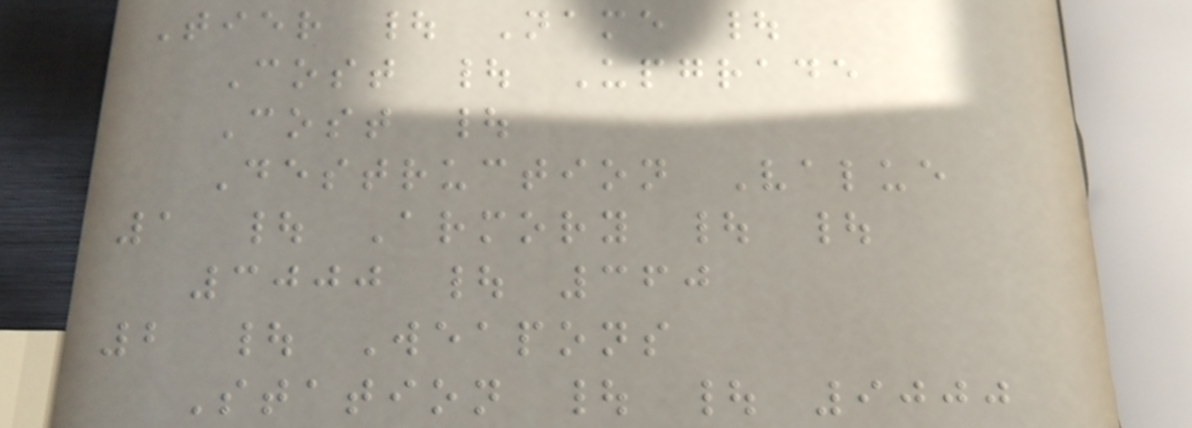Tier | Name |
Cost | Upgrade
Cost |
Destruction Value
1 | Armory | |
3000 | 360
2 | Weapons
Station | | 9000
